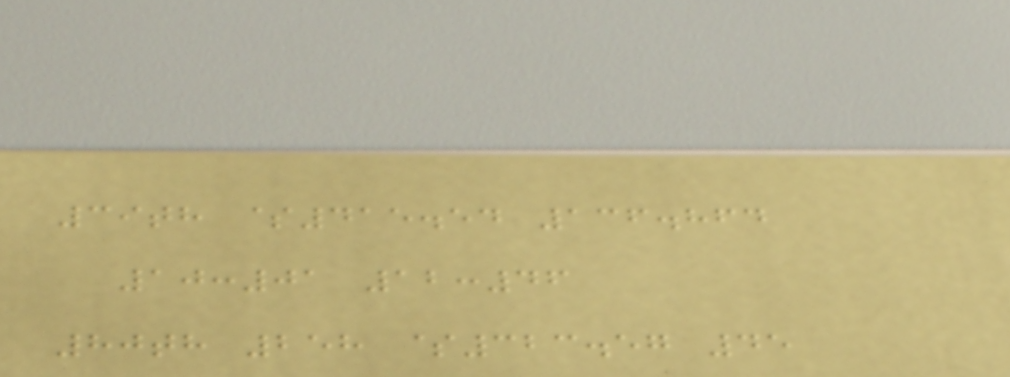39th $415.54 136.864
10:01 12:46
80th 258 $323.57 45
